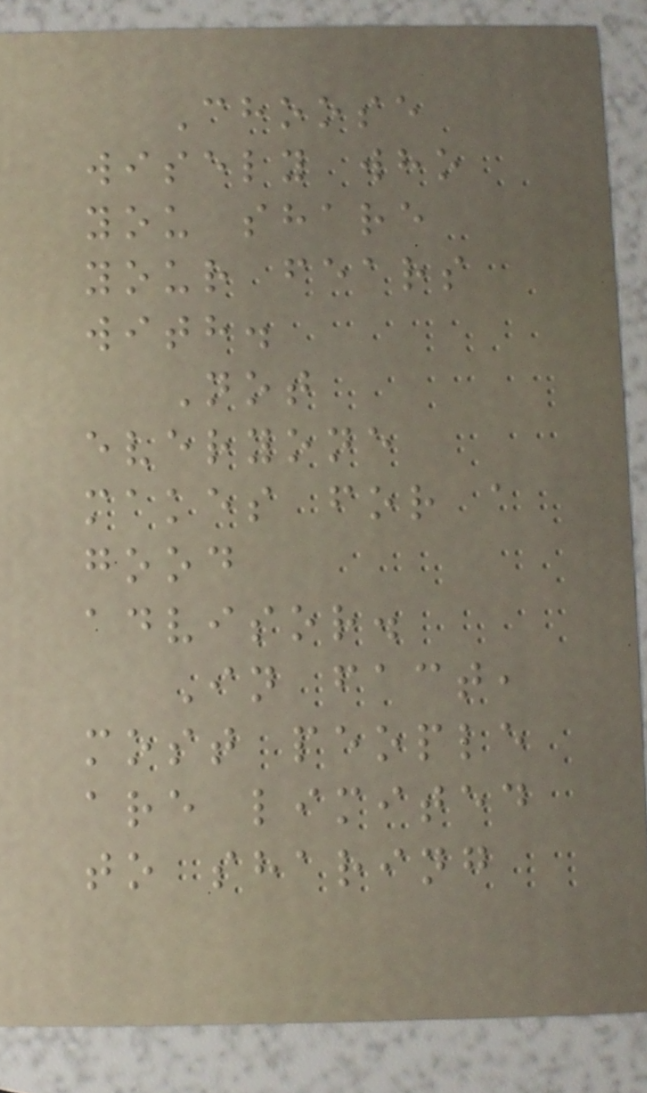Choose
wisely who
you share
your fears
with.
Not
everyone
makes for a
good
advisor.
In fact,
most people
are limited
to sharing
